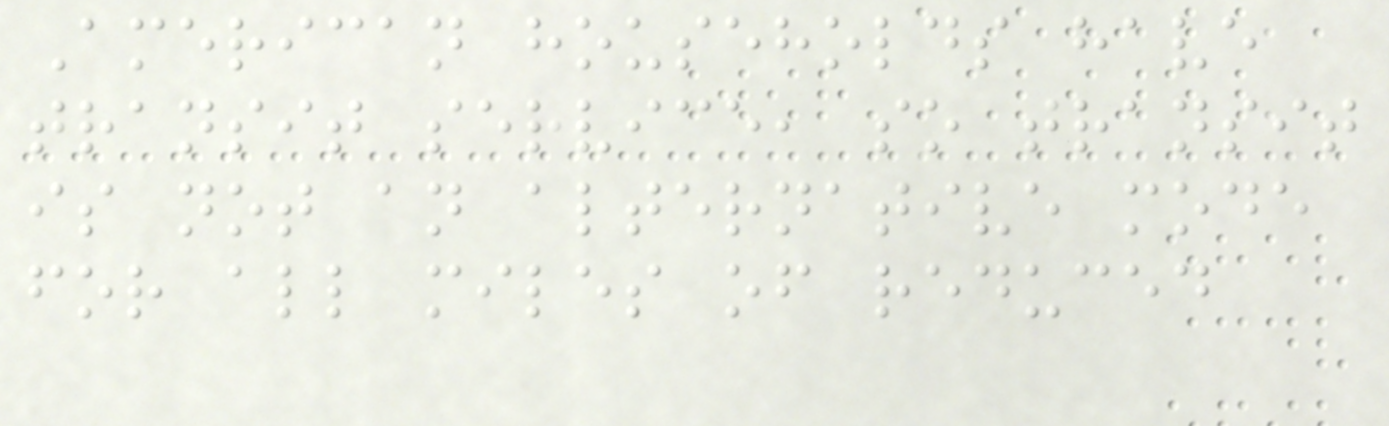American households have
transit service, so transit
is not an alternative mode
for all miles of reduced
